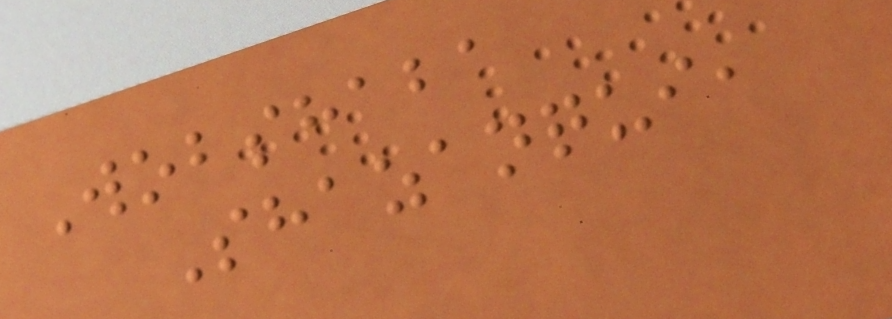Wobshaba
Shazanqui,
